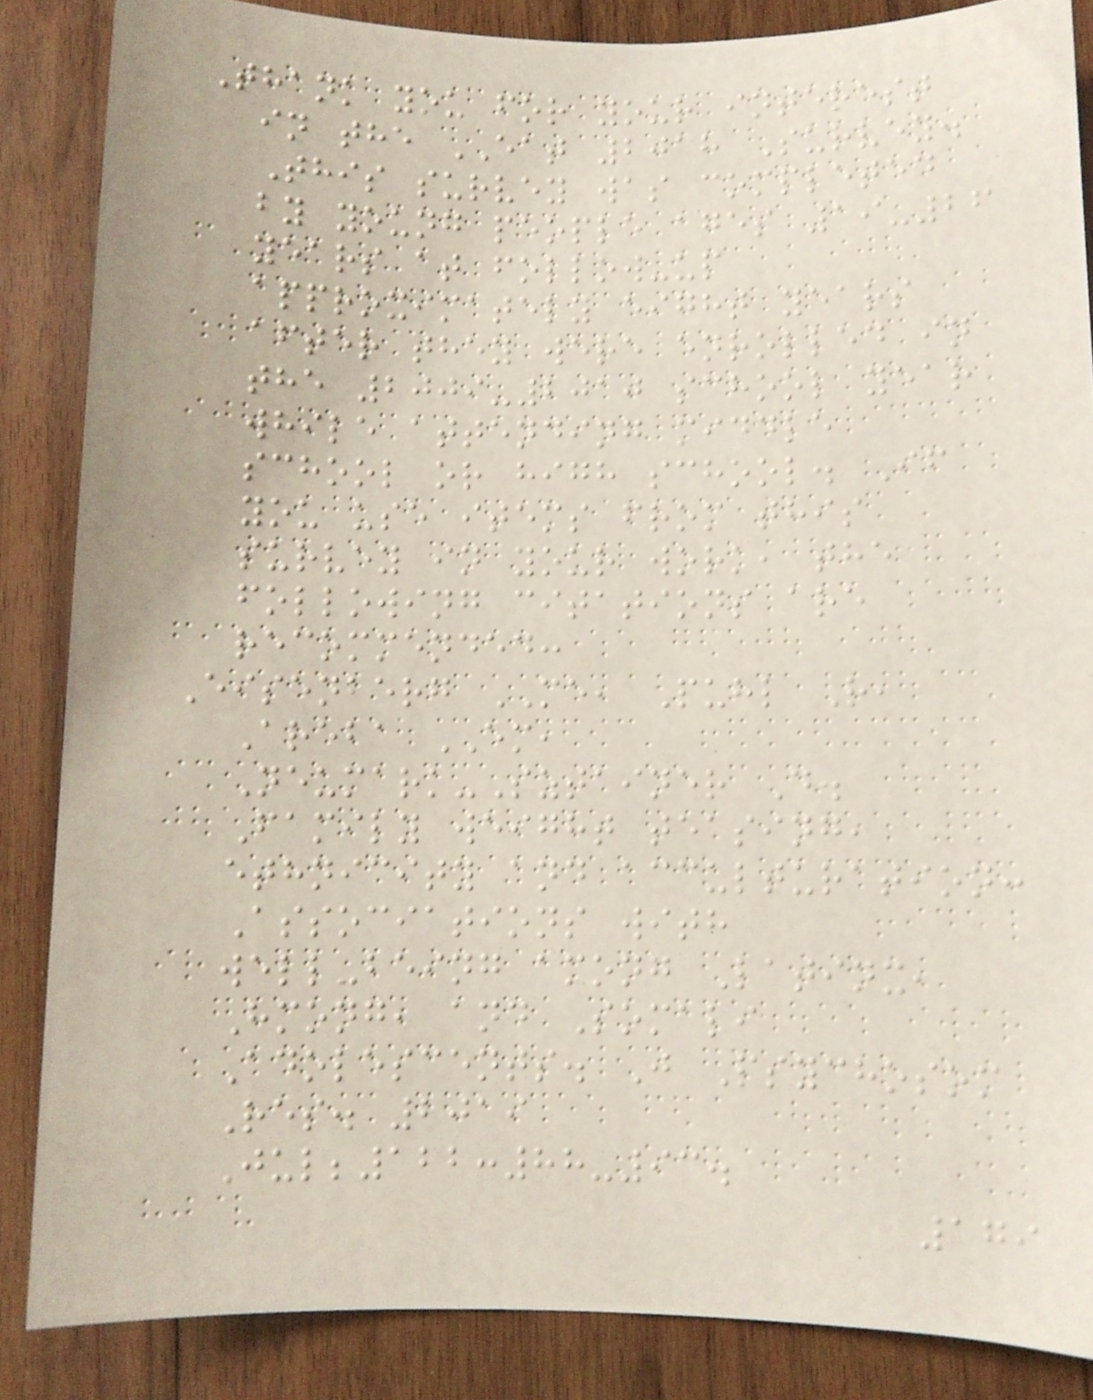Thank you for your interest
in the EAT 2018 Survey.
This survey was completed
by young people ages 19-26
years at follow-up
approximately eight years
after they were enrolled in
the 2009-2010 school year
while attending middle
school or high school. If
you use items from this
survey in your work, the
following citations are
recommended:
Eisenberg ME, Puhl R,
Areba EM,
Neumark-Sztainer D.
Family weight teasing,
ethnicity and acculturation:
Associations with
well-being among Latinx,
Hmong, and Somali
Adolescents. J Psychosom
Res. 2019
Jul;122:88-93.
179
